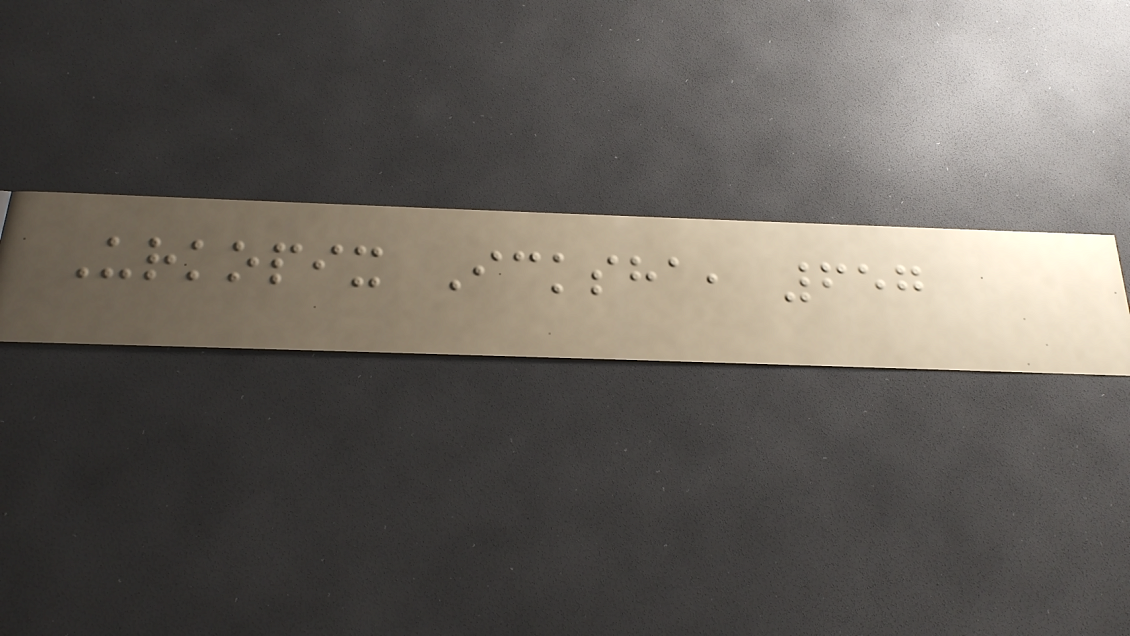Urkopix Icksha, 657
